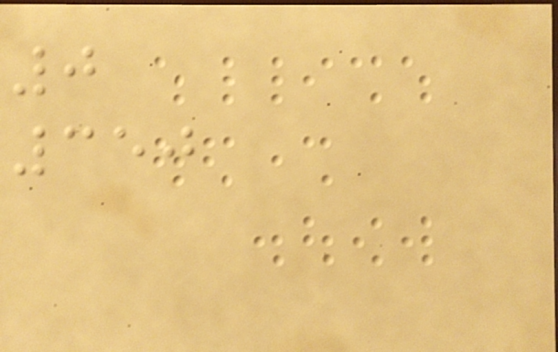0
350
